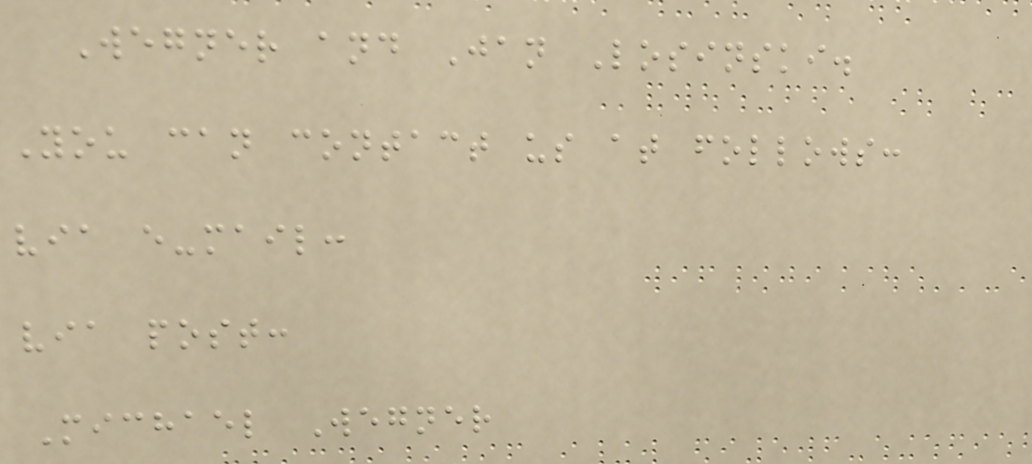Wegner and Jan Losinski.
You can contact us at follows:
via e-mail:
via post:
Michael Wegner
